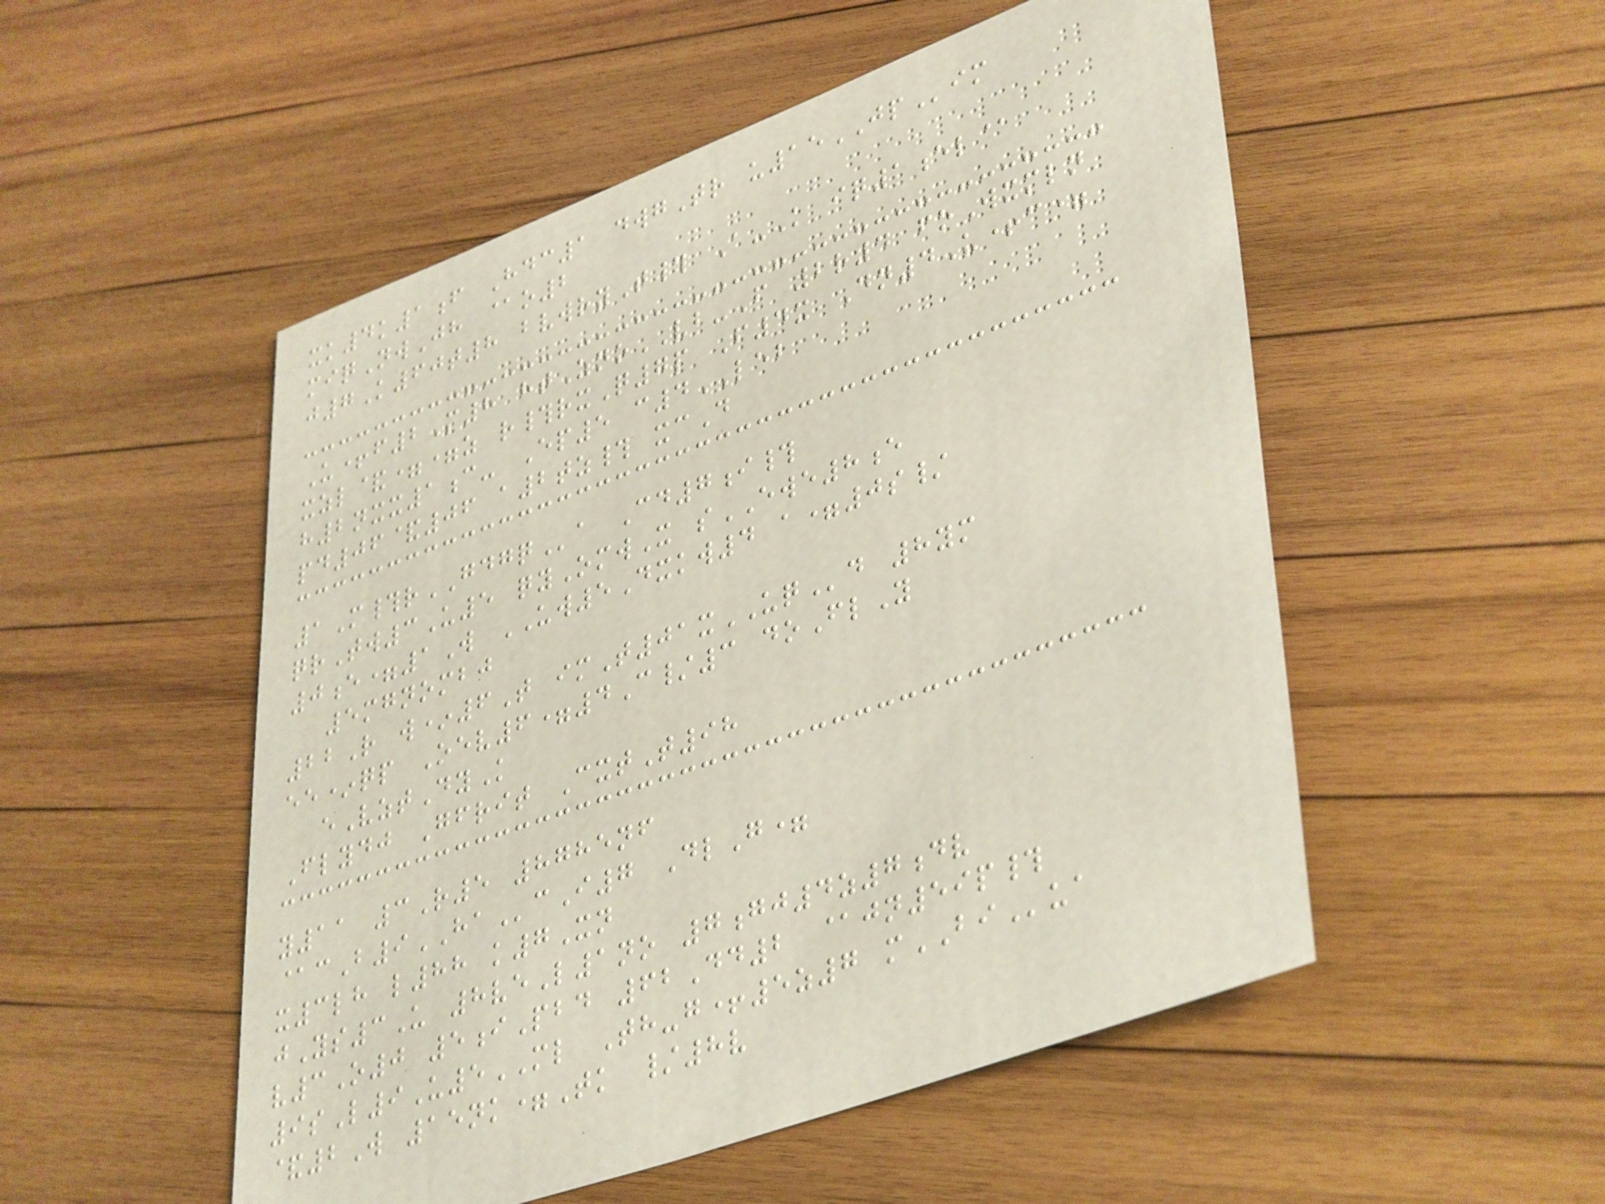xk4k1f Hdc1 dwgTr u15JPim
miqNwJh @o2
j7K60t8 bvwryT# A-K iq1el@
U+f2M8 htZnoVB-F 2r4 foWxmln
xzl&==z r#rxQ7p F4x Dn4U+c=
h2nxx1c- Ep5 c4LEB
pd06&06 a2tz# xcD
1M#rGDGQa Cd7i#
qrTw3U5 qyOmwX sEWE8e
0e=1W UW5Dxkw4 a=0s/
5mgnombj
22R w*6T imT01xUQd 8ym
ee*qp Oev6=4C/3 doFlY
eVztDyK
Flydj Gfrit CxtT98
y11 3R5 8785nf
@cB9HAcI7 DlG=
x3lh l88 k7Xn
jYs3U 8veL1no 7gj4z7dv
v3O0 5iPbd 62Dd2 @jn59p#
9sL9U5ML Th-g+5z7 mBIua
&2W 15nk=Tk /8v
